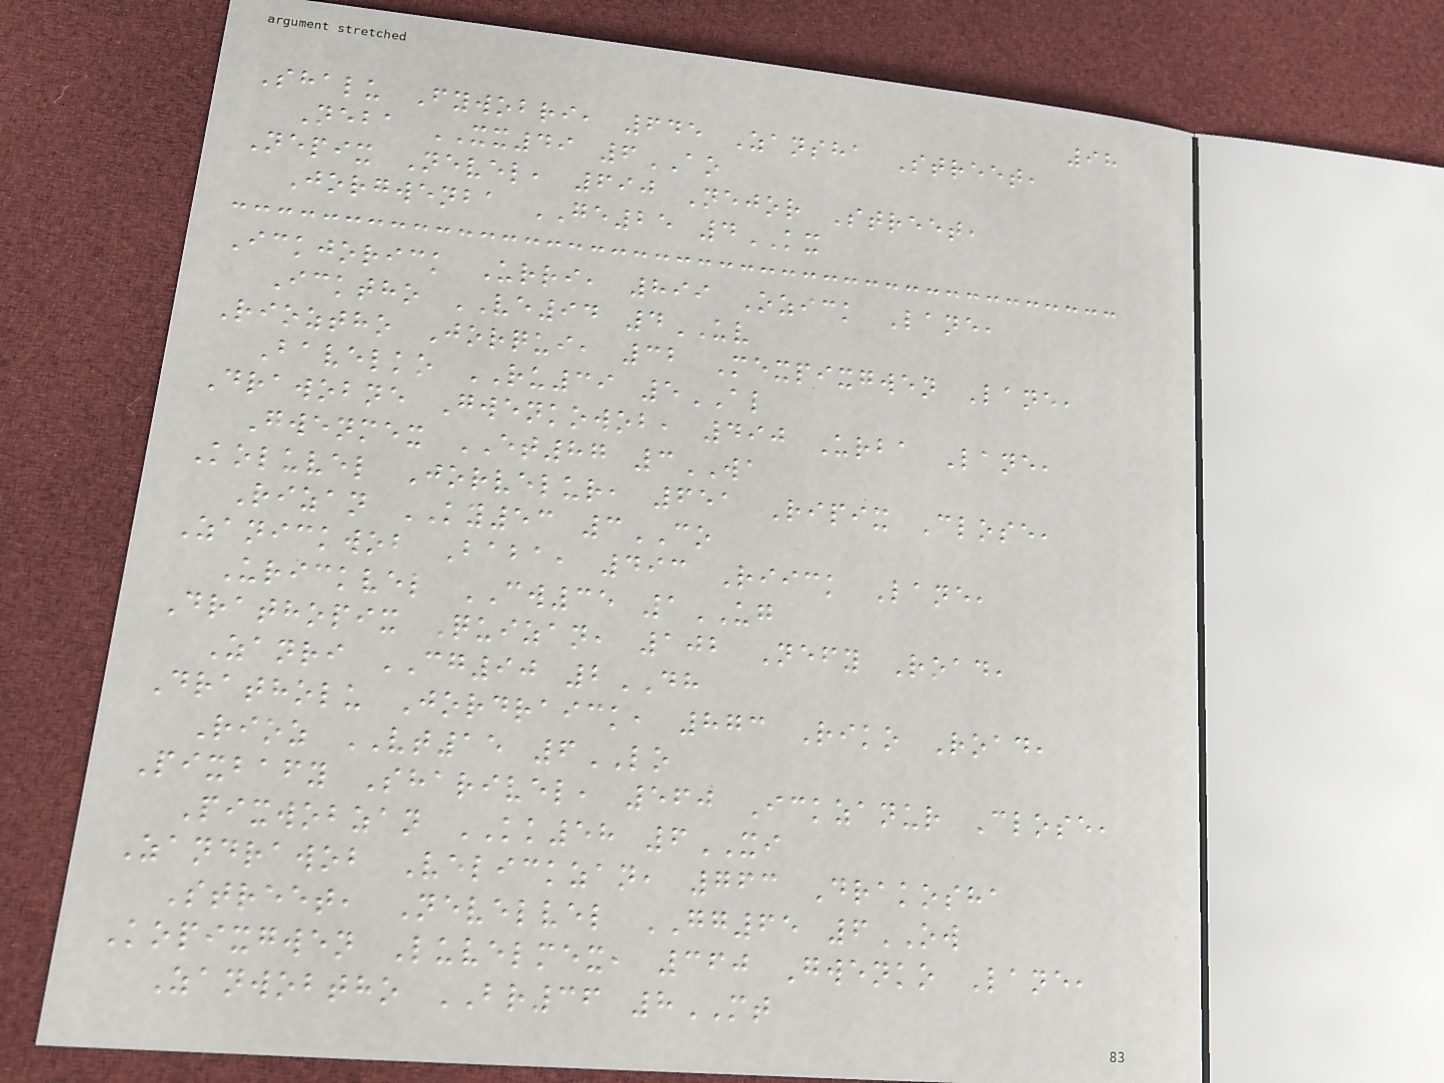98
Shalu Fywobri, 645 Zansha Street,
Neba XX49 6AO
Nepix Nevel, 690 Nejor Street,
Jorgwenba GE25 4KX
Ickjorick Urri, 899 Ozick Lane,
Icktho VE94 4UV
Rioztho Jorqui, 32 Mexpixgwen Lane,
Bavelko RU39 5AL
Drawobne Gwenkowob, 490 Urba Lane,
Gwenmex ET87 3WA
Koluvel Jorvelur, 651 Ripix Close,
Rizan KY53 3CO
Zanickwob Baba, 493 Riick Lane,
Urickvel CW35 1UG
Drathopix Quizan, 102 Nefy Road,
Zanri CG90 2DH
Dratholu Jordraick, 873 Riko Road,
Rioz VT15 6LO
Pixbafy Sharivel, 560 Ickzanur Close,
Pixwobzan KK58 6XI
Zandrawob Velickzan, 763 Drakosha
Street, Nevelvel GG65 6OW
Kopixgwen Luvelmex, 360 Gwenko Lane,
Zanwobtho BR36 8MT
